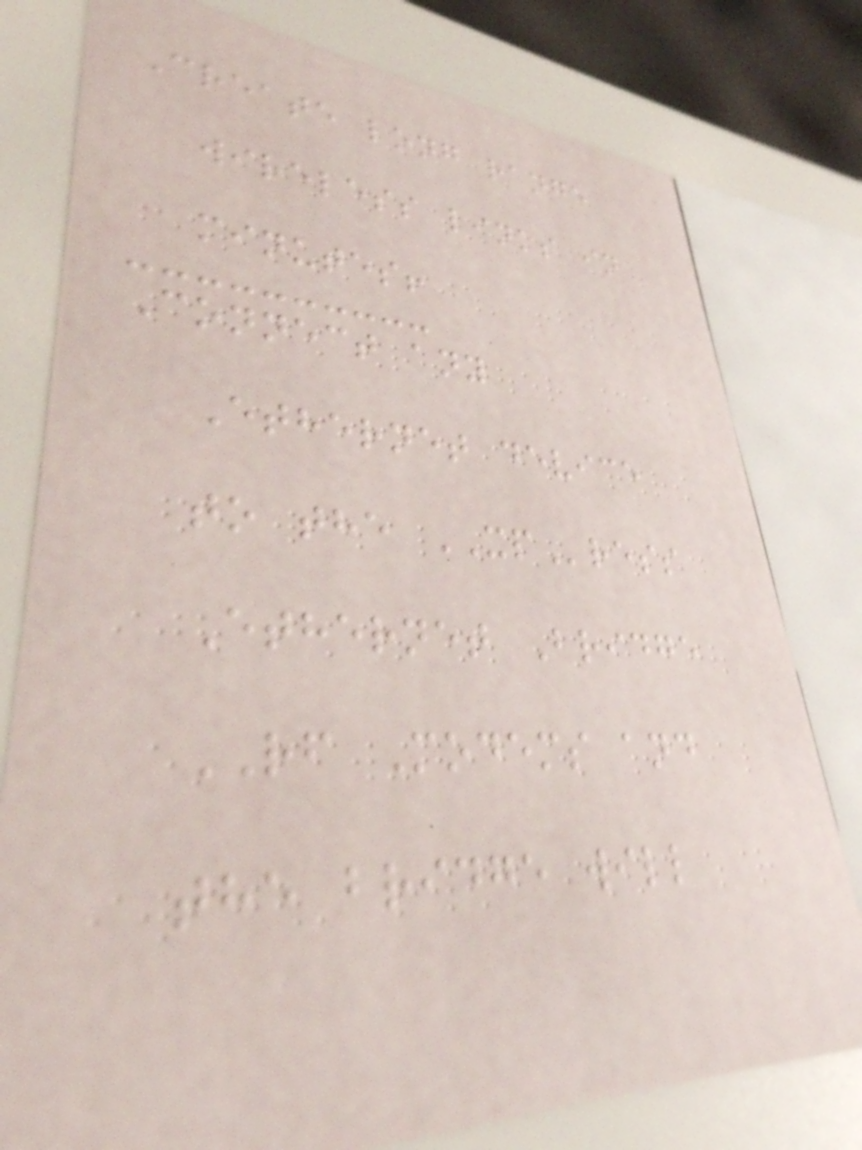Create long range
wireless links in
minutes!
Connect any
Ethernet device
to the XPress
Ethernet Bridge
RF Modems and
the bridge will
